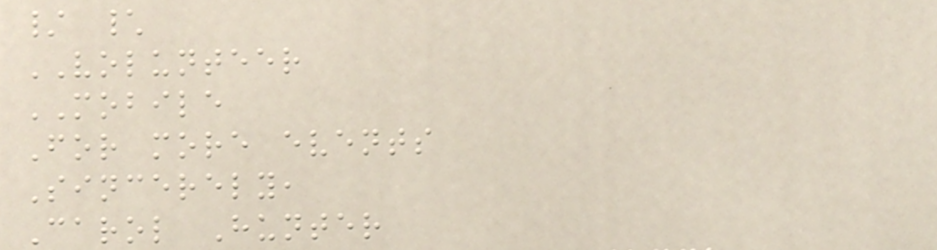/ \
VOLUNTEER
MOBILE
For more events
Sincerely,
Carol Hunter
